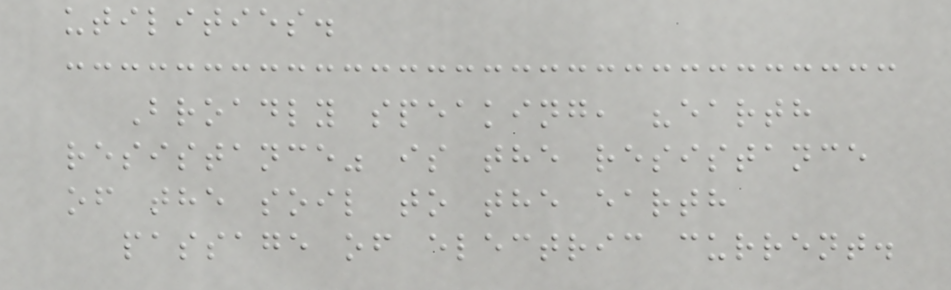utilities.
Broadly speaking, "earth
resistance" is the resistance
of the soil to the earth
passage of electric current.
